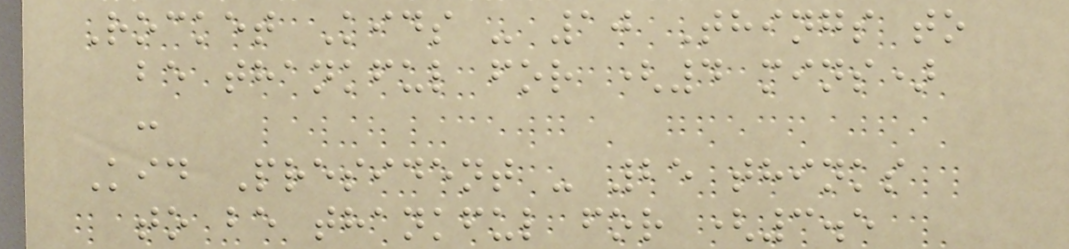Rocket Kids - 10 Things to
be thankful for (4 mins)
:
Kid President - 25 thinks
to be thankful for (3.5
